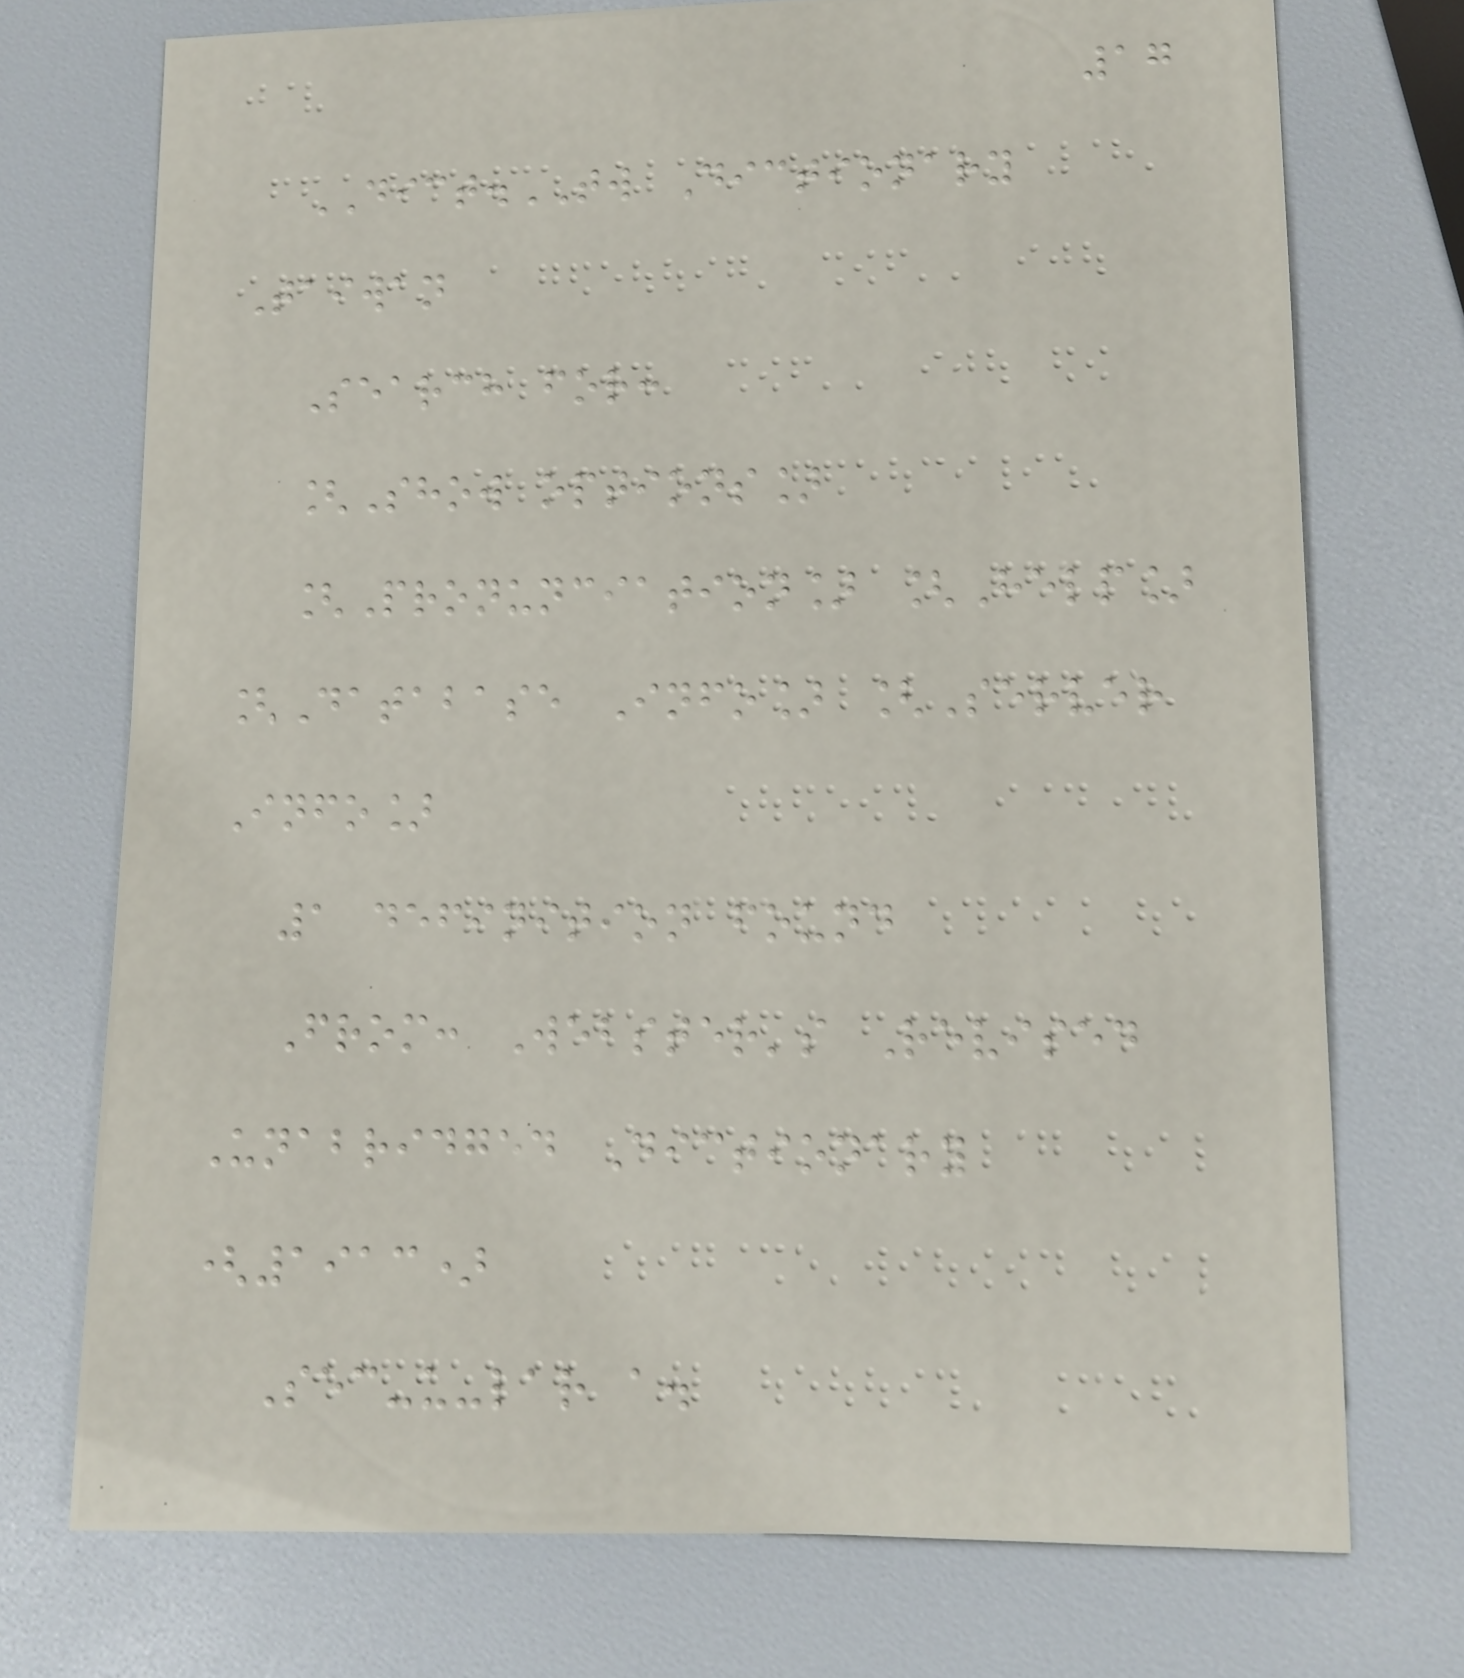17
DICT.TW Dictionary
Taiwan
Search for:
[Show options]
[Pronunciation] [Help]
[Database Info] [Server
Info]
1 definition found
From: Webster's Revised
Unabridged Dictionary
(1913)
Sec-u-lar a.
